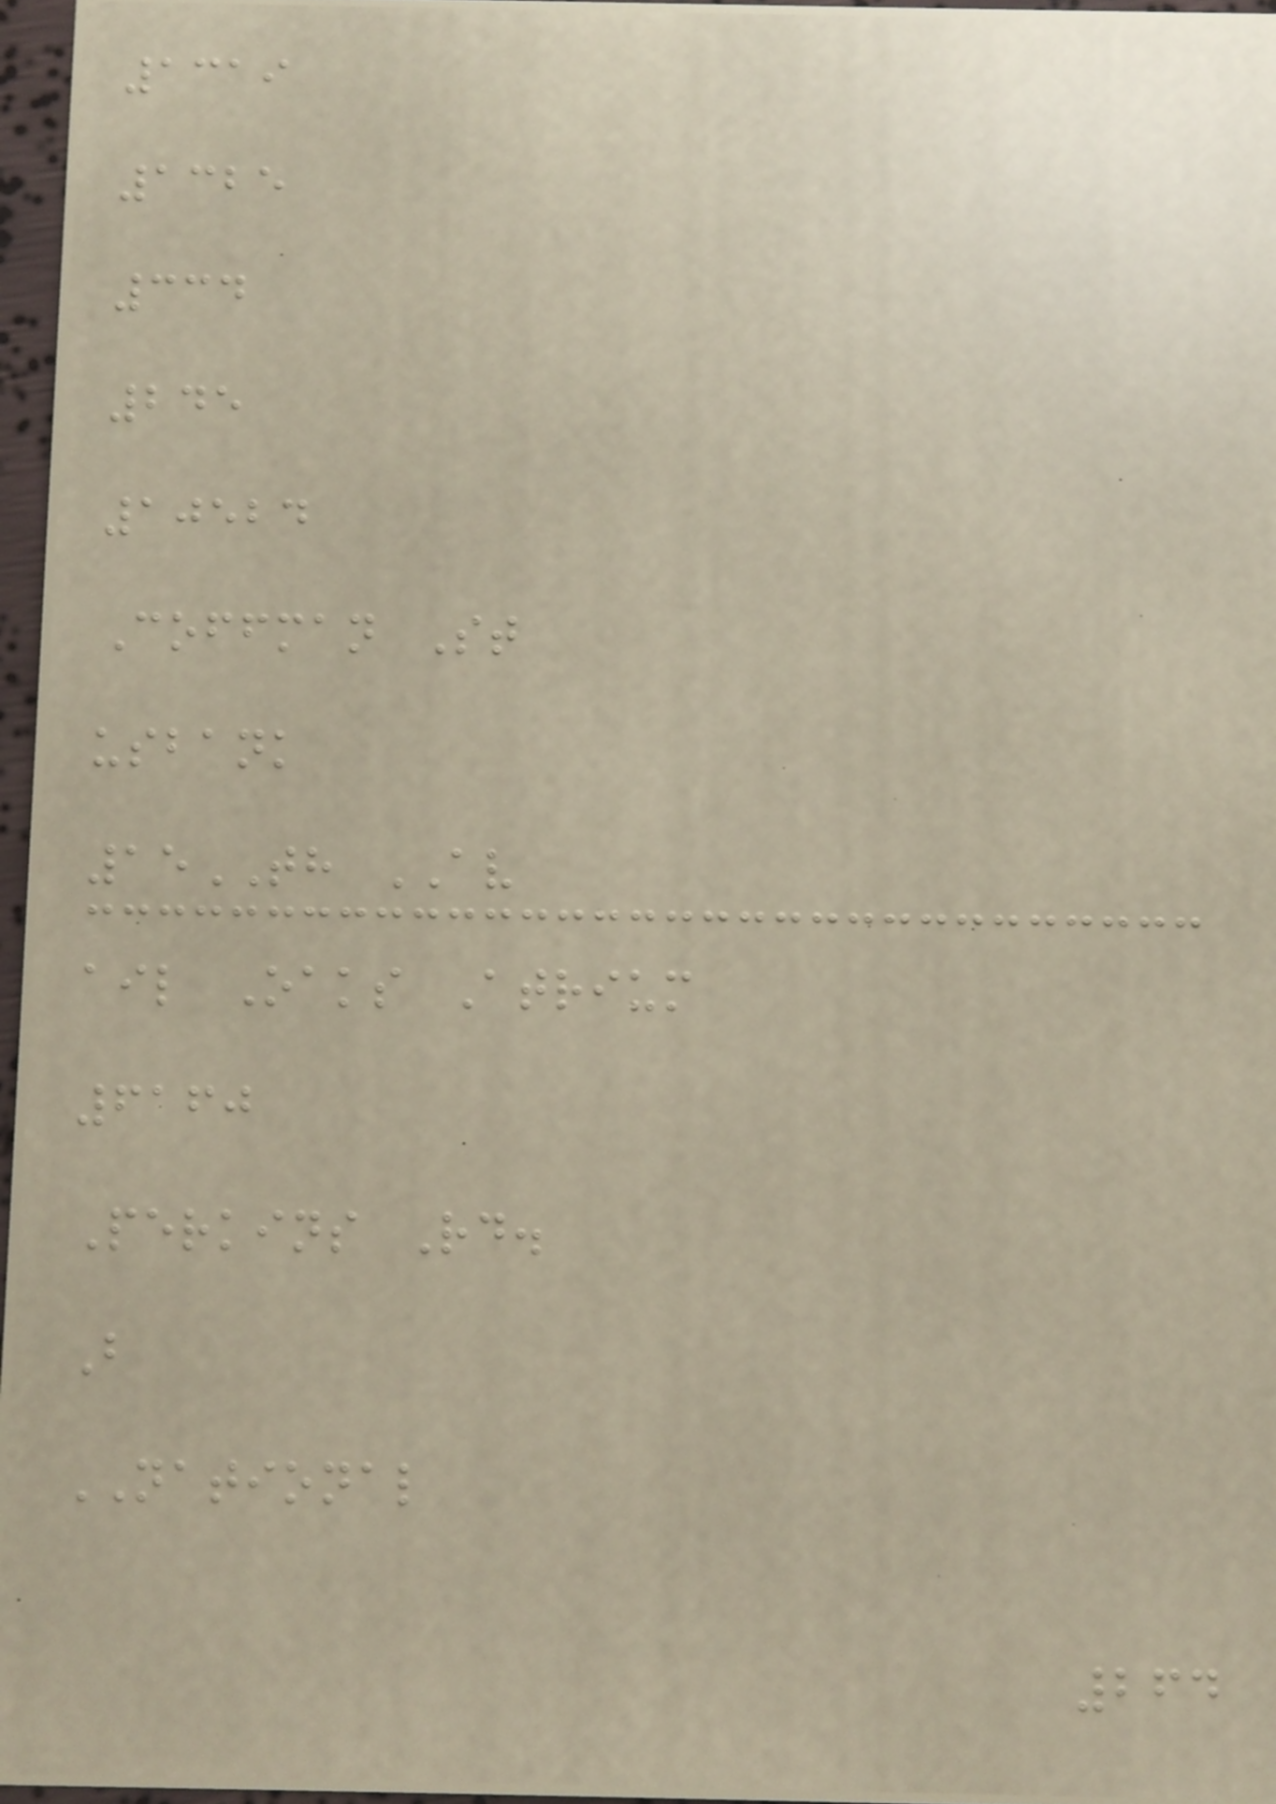1319
1325
334
245
10524
Coffman St
usbank
15TH AV
ail Oaks Atrium
6160
Perkins Rd.
B
NATIONAL
264
